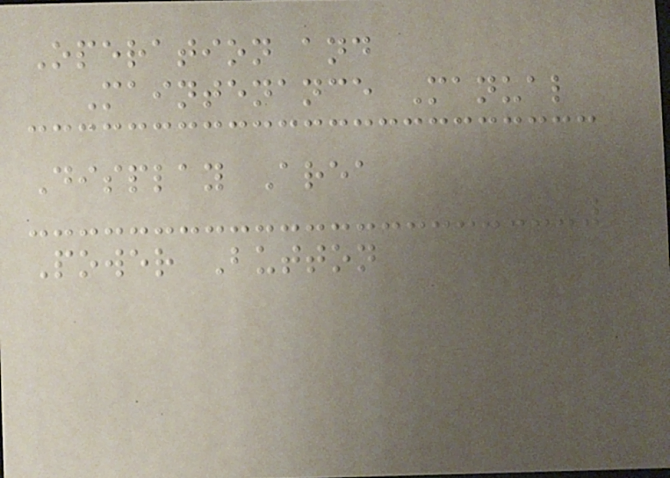Operation and
Maintenance Manual
Display Area
Power Button
